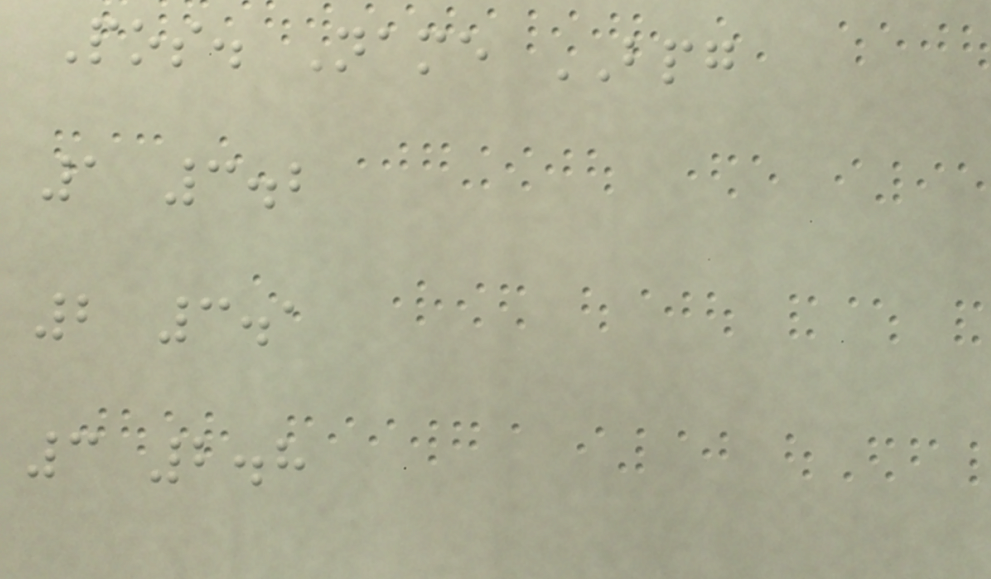Pos. Name BPG
1 3.2
2 3.1
3 2.8
